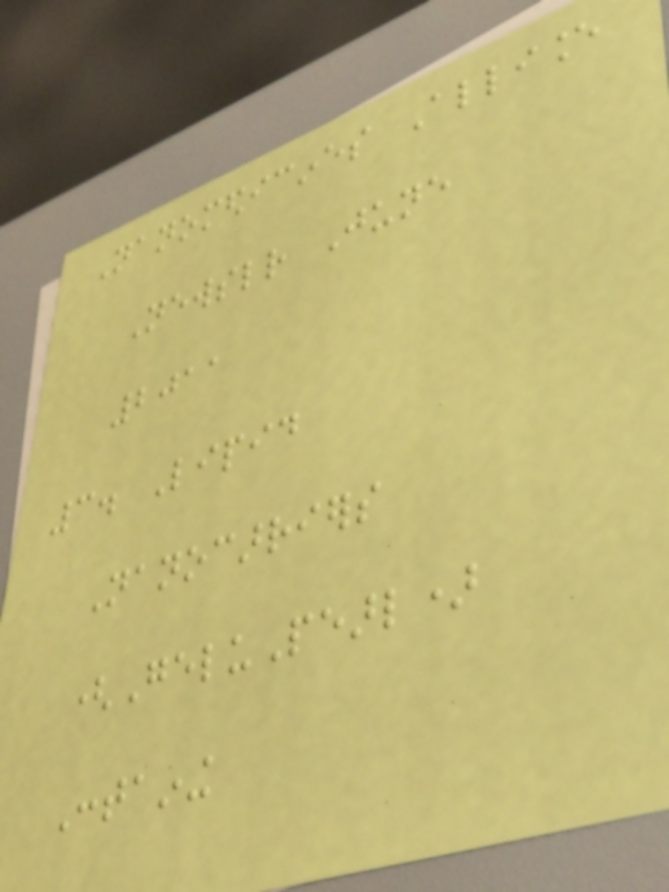Nanomedicines Alliance
Newsletter June
2011
3. Lipid
Nanocarriers
(GeluPearl)
Containing
